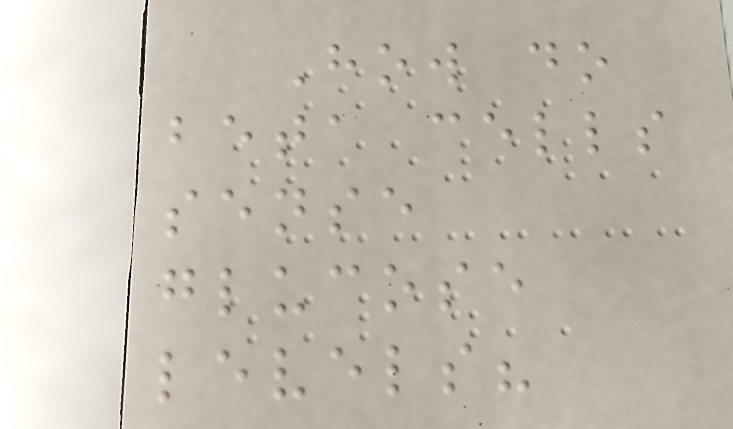How do
beta cells
sense
glucose
levels?
